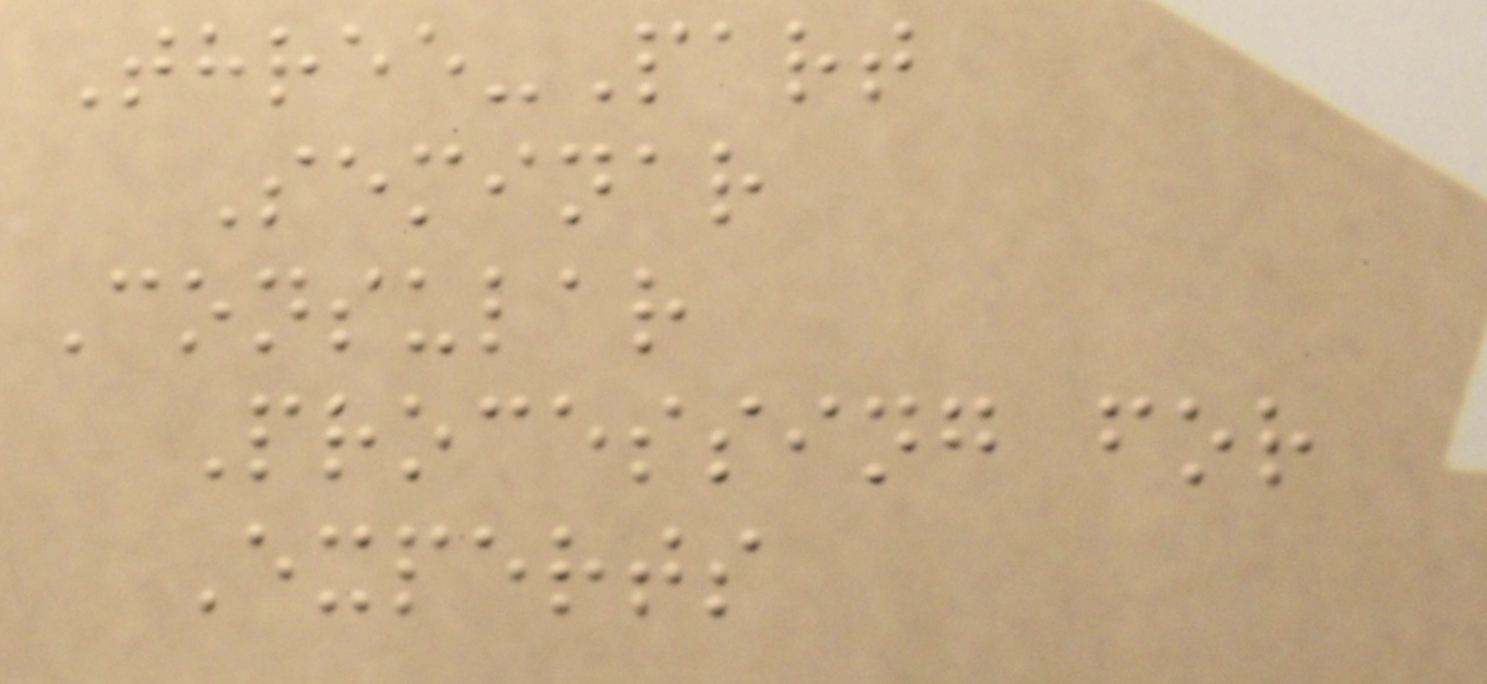Three-Part
Seminar
Consular
Processing for
Experts
